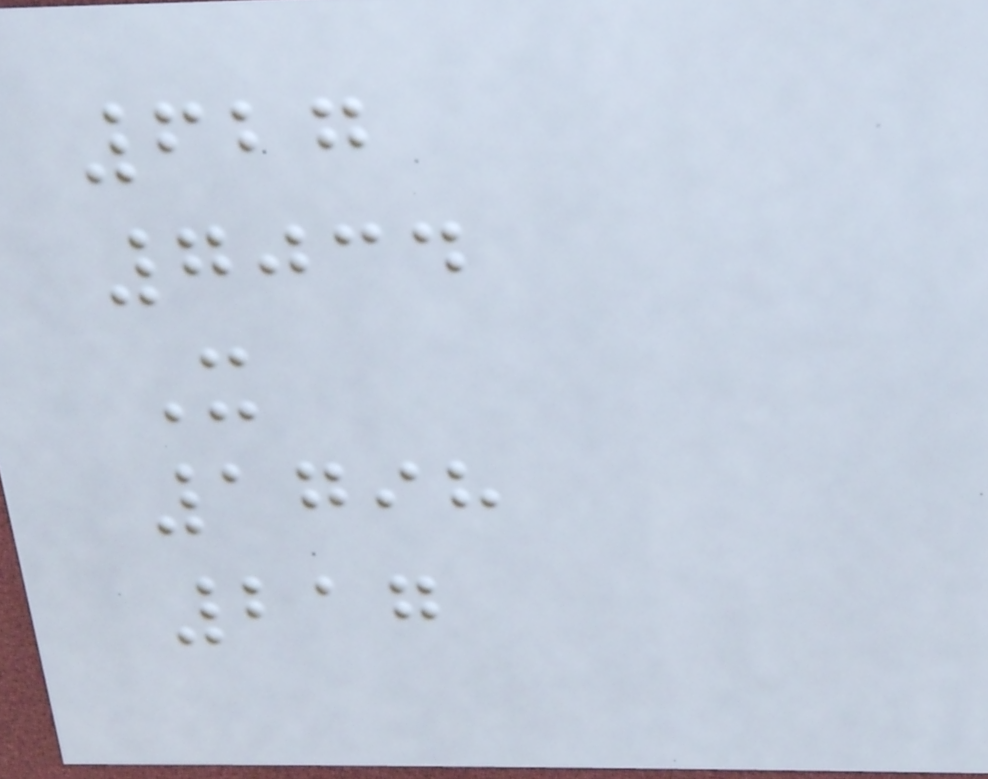627
7034
X
1798
217
